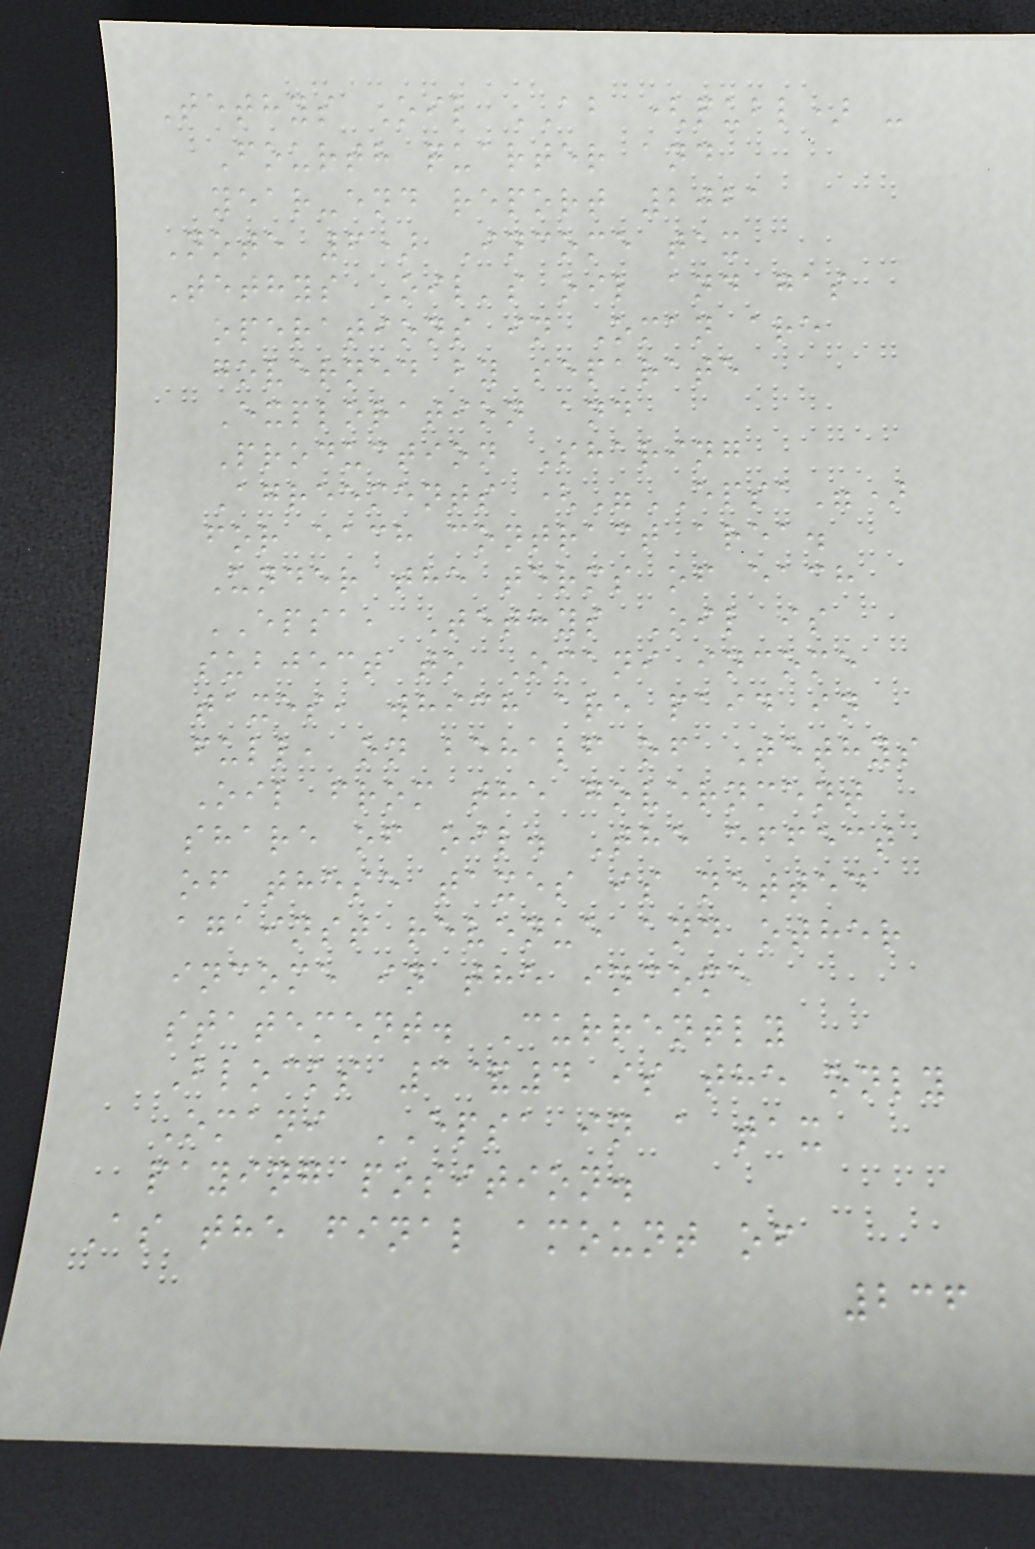Tethys Oil AB (publ) -
Fourth quarter and
year-end report 2021
Note 6) Income tax
Tethys Oil's oil and gas
operations in Oman are
governed by separate
Exploration and
Production Sharing
Agreements ("EPSA")
for each contract area.
Under the terms of each
EPSA, Tethys Oil is
subject to Omani income
taxes, which are paid in
full, on behalf of Tethys
Oil from the government
share of oil. The effect
of these taxes is netted
against revenue and other
income in the income
statement. Currently
Blocks 3&4 is the only
Omani EPSA in a tax
paying position.
As the final amount of
236
